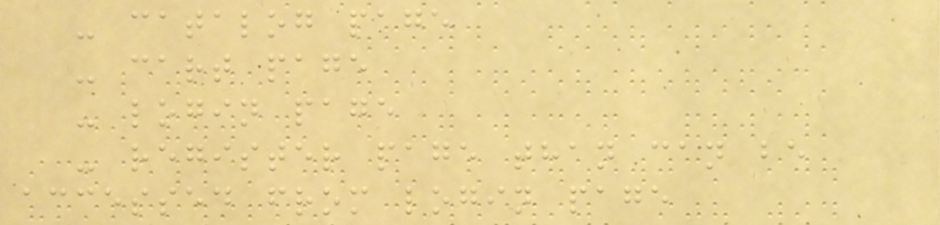- catalog page
- cart page
- login page
- register page than can be
accessed from login page
